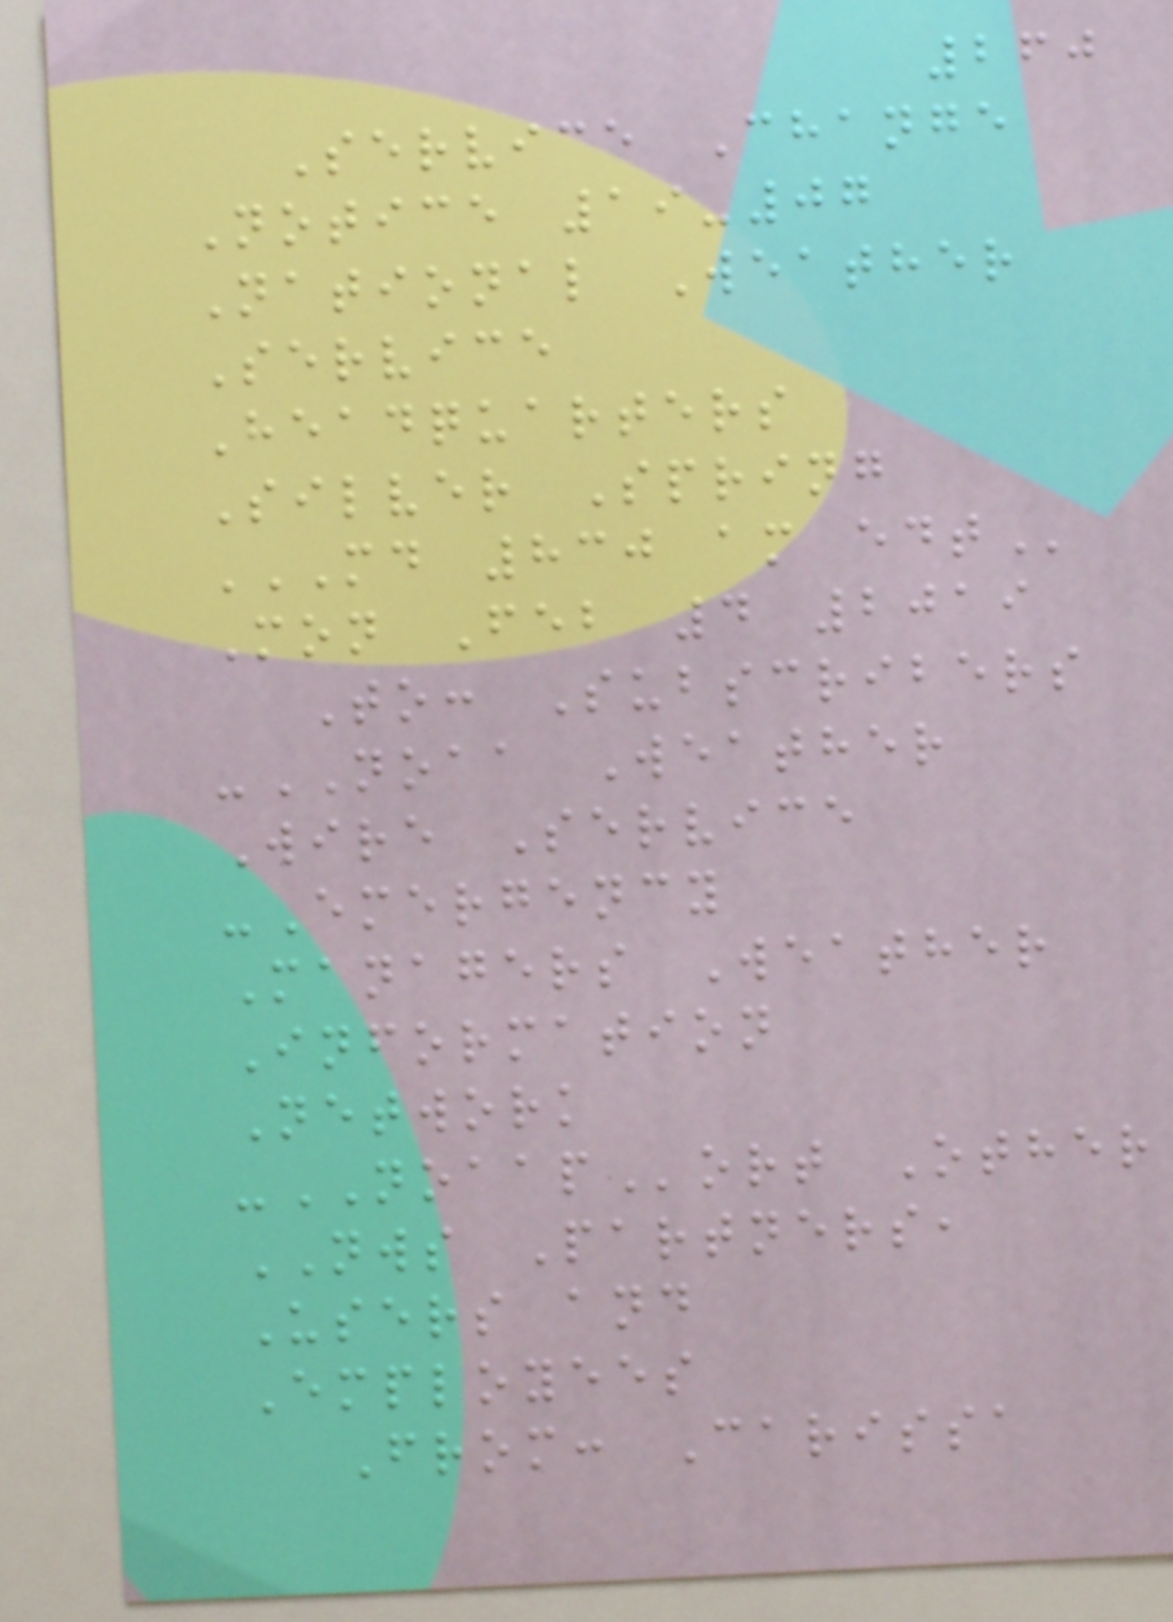260
Service Change
Notice 19-07
National Weather
Service
Headquarters
Silver Spring
MD 830 AM EDT
Mon Feb 4 2019
To: Subscribers
-NOAA Weather
Wire Service
-Emergency
Managers Weather
Information
Network
-NOAAPort Other
NWS Partners,
Users and
Employees
From: Carissa
